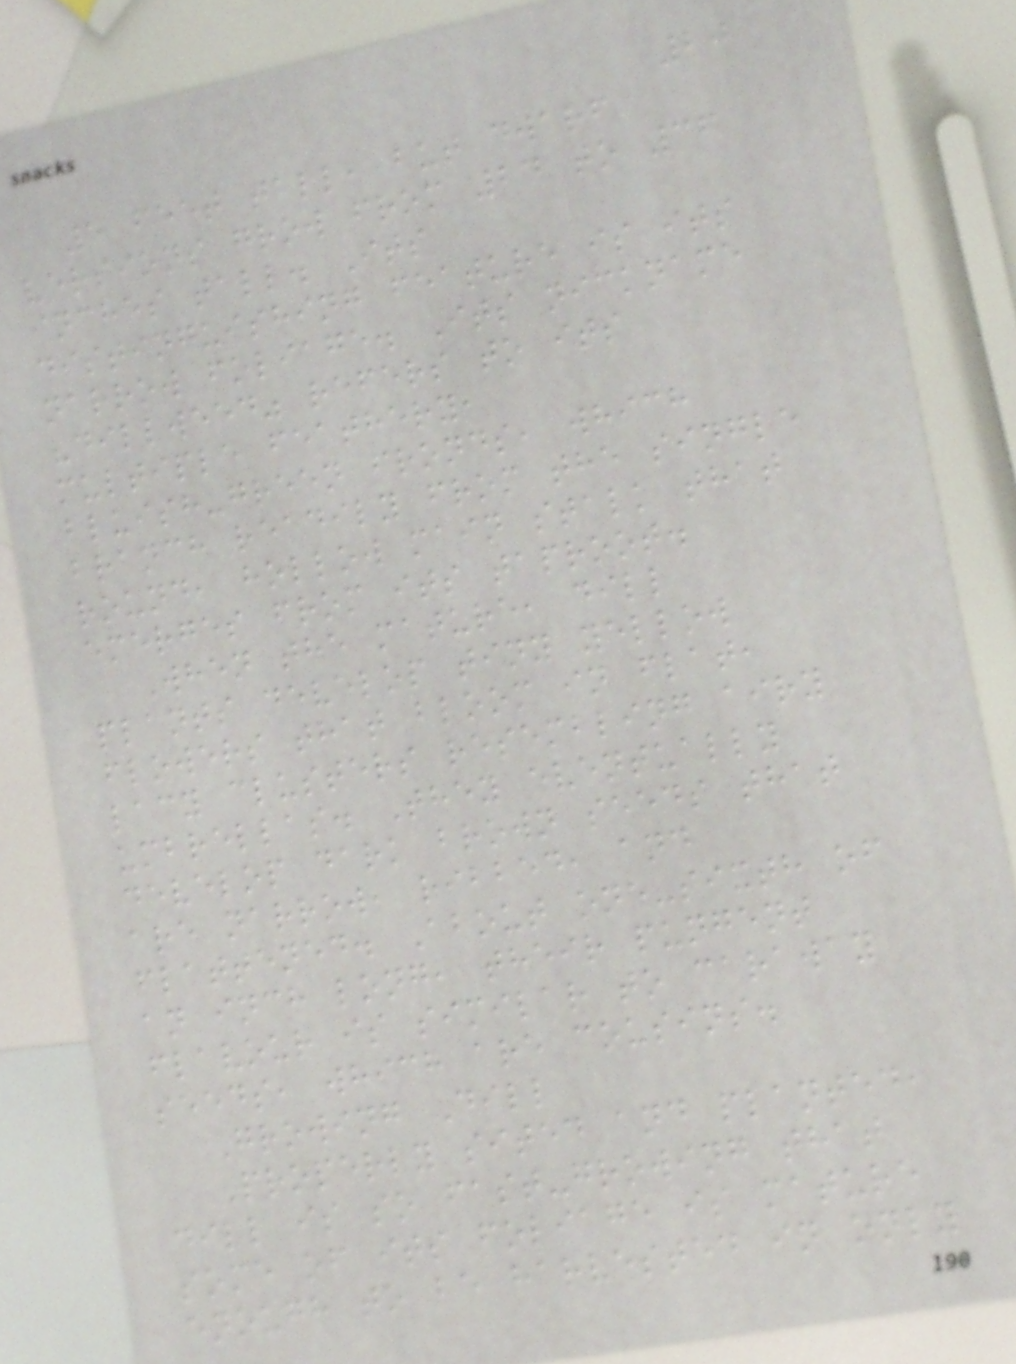20
5 feet tall, but dwarf
versions grow from 24 to 36
inches tall. Its
distinguishing feature is its
narrow foliage. Its nickname
"dillweed" refers to its
multiple feathery,
bluish-green fronds, which
branch readily from the single
round, hollow main stalk that
emerges from its taproot.
When the mature, dill
plants develop tiny yellow
flowers that bloom in flat,
lacy clusters resembling airy
umbrellas. They eventually
develop dark brown seeds that
are narrow, ribbed, and
flattened. About one-sixth of
an inch long, their pungent
flavour is similar to caraway
seeds, which are cousins.
Growing Dill
Properly sited and planted,
dill is so fast-growing that
some of its foliage is mature
enough to be harvested in only
